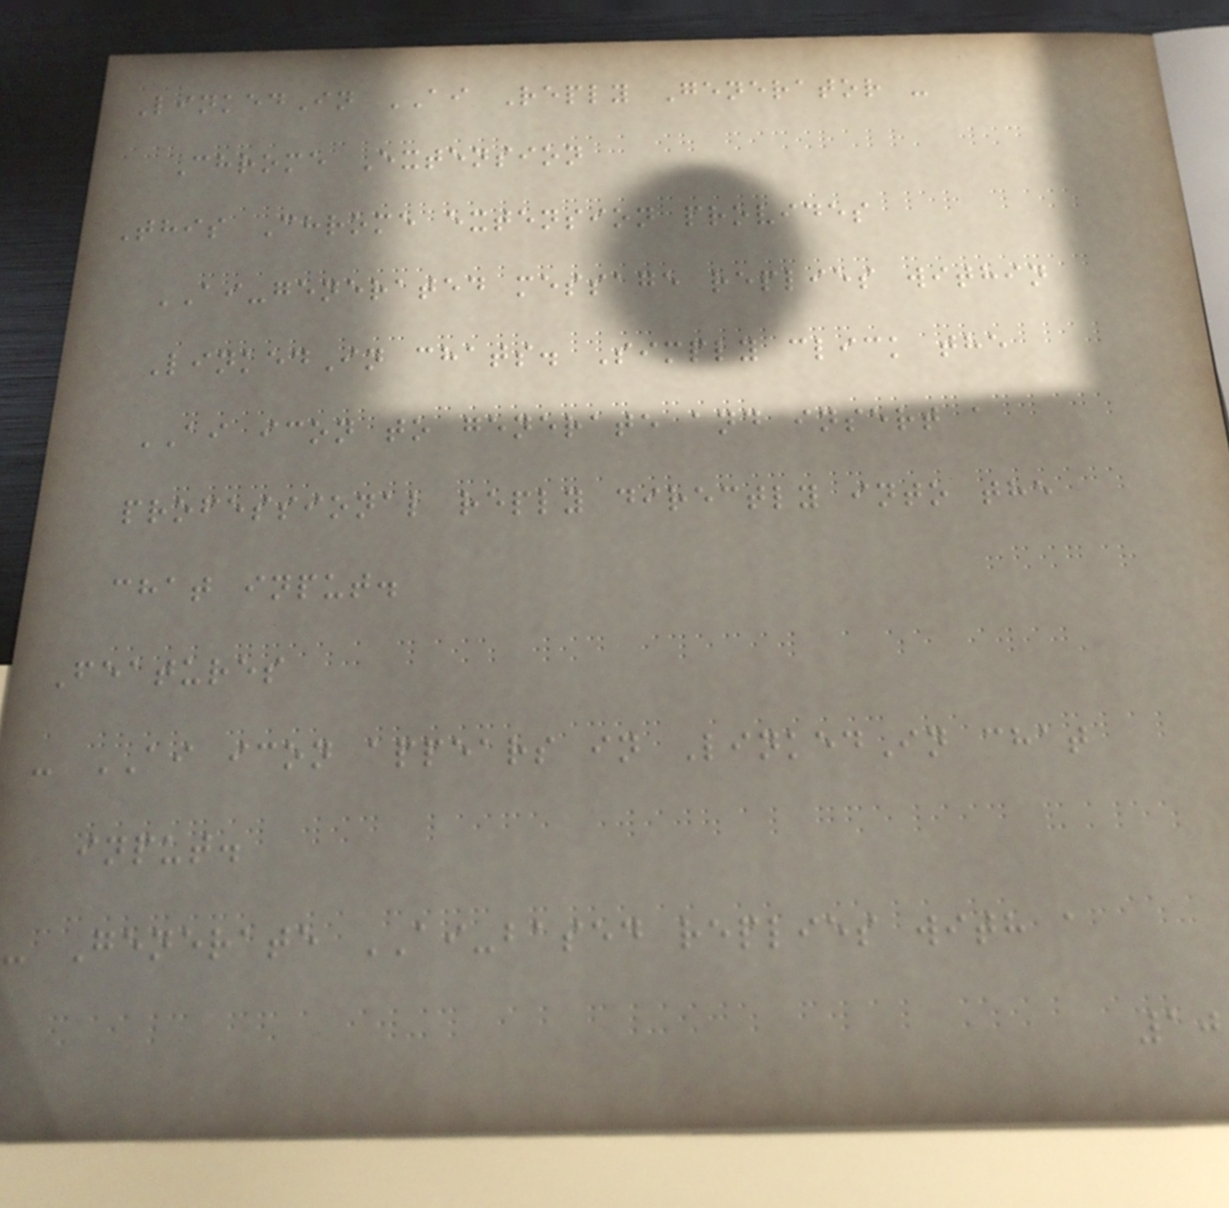LinkedIn AI Reply Generator -
Chrome Extension
This Chrome extension provides
AI-generated message replies within
LinkedIn chats. Simply click the
AI icon to generate and insert a
professional reply directly into the
chat input.
Features
- AI icon appears in LinkedIn chat
input.
- Generate AI-based replies with a
10
